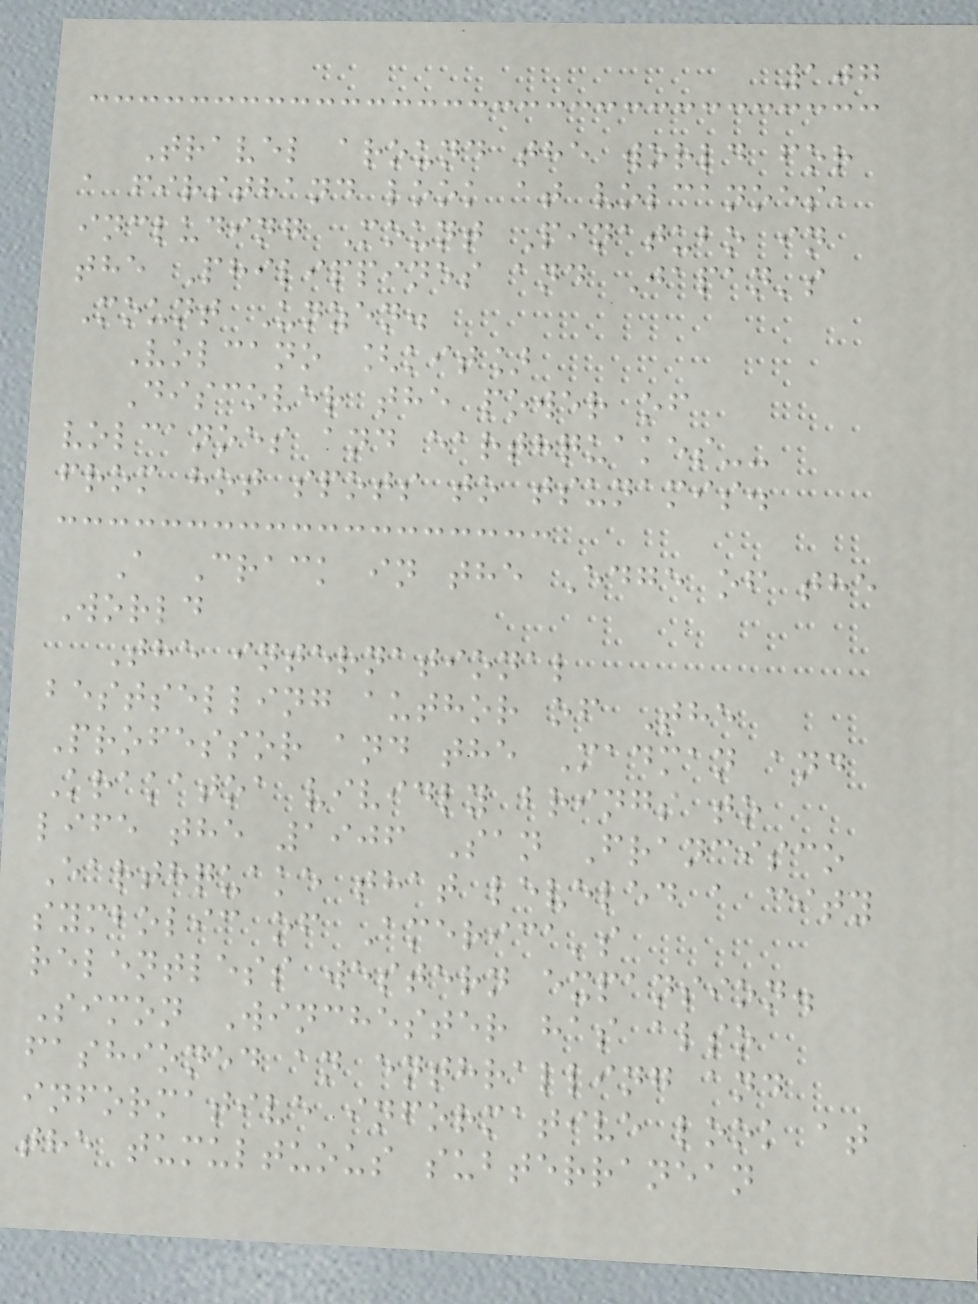107
Travel around the world for
a firsthand look at volcanoes,
including Mount Pinatubo in
the Philippines and Japan's
Mount Unzen.
Volcano [kit]
Discover the power of
volcanoes and earthquakes--
from hot spots to tsunamis.
A Crack in the Edge of the
World
The international
bestselling author of The
Professor and the Madman and
Krakatoa vividly brings to
life the 1906 San Francisco
Earthquake that leveled a city
symbolic of America's
relentless western expansion.
Simon Winchester has also
fashioned an enthralling and
informative informative look at
the tumultuous subterranean
